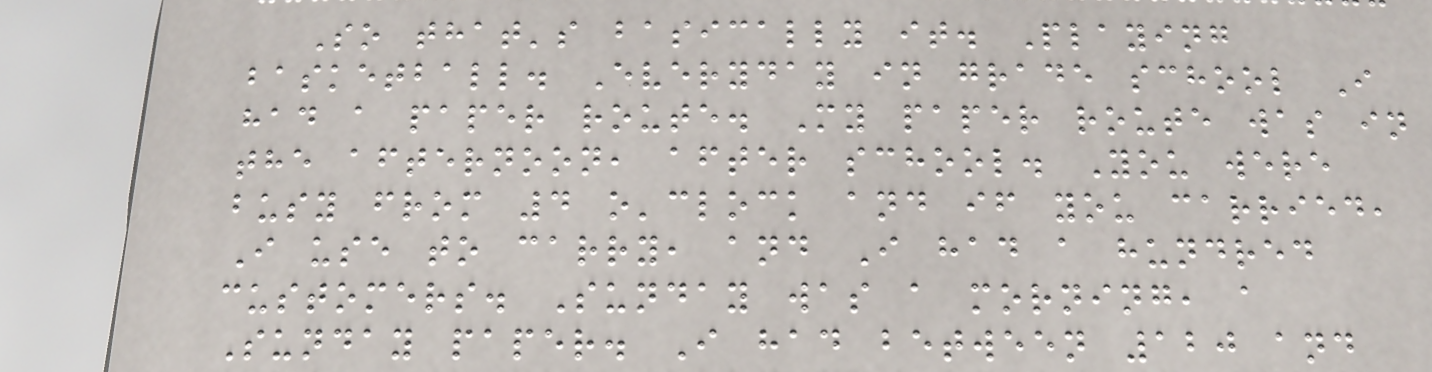So that's basically it. Playing
basketball. Everyday in grade school I
had a paper route. My paper route was in
the afternoon, after school. You were
busy from 4 o'clock and if you carried,
I use to carry, and I had a hundred
customers. Sunday was a morning, a
Sunday paper. I had between 120 and
